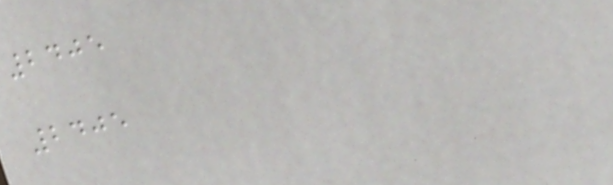2405
2405
